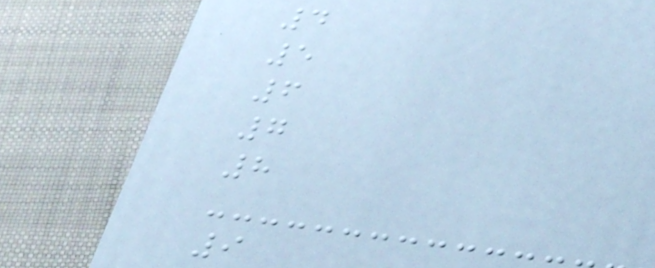4
5
6
7
8
9
